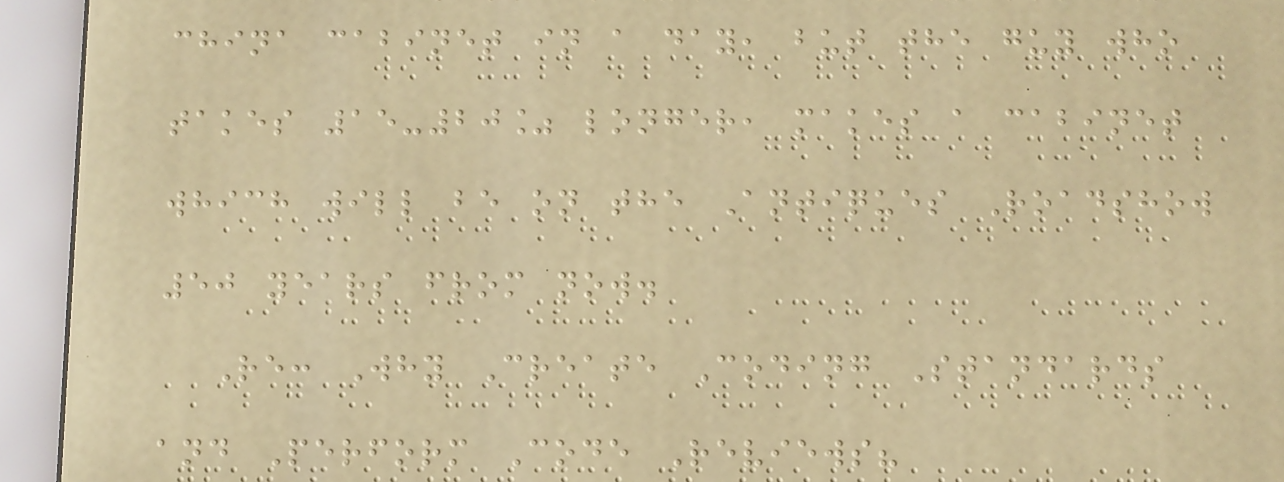china cabinet in a day, but the guy who
takes 15-20% longer, makes a cabinet
which will be on the Antiques Roadshow
50 years from now.
Re: Why Create Coding Standards
and Perform Code Reviews?
